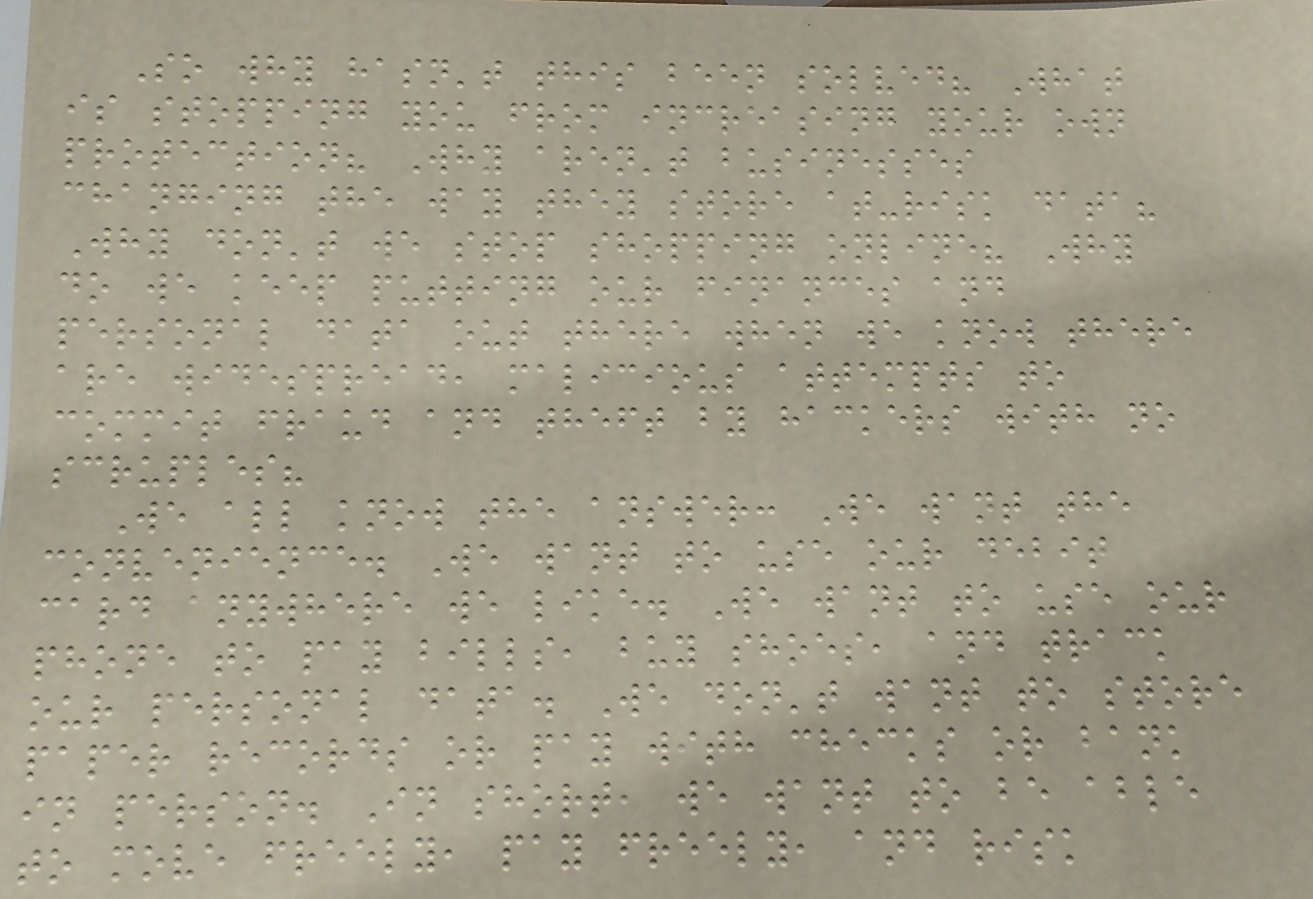So why hasn't this been solved? What
is stopping you from increasing your own
protection? Why aren't businesses
changing the way they store at-risk data?
Why don't we stop shopping online? Why
do we keep putting our finances and
personal data out there when we know there
are widespread, malicious attempts to
commit fraud and theft by hackers with no
scruples?
We all know the answer: We want the
convenience. We want to use our debit
card anywhere we like. We want to use our
phone to pay bills, buy shoes, and track
our personal data. We don't want to store
paper records or pay with checks or bank
in person. In short, we want to be able
to move freely, pay freely, and risk
